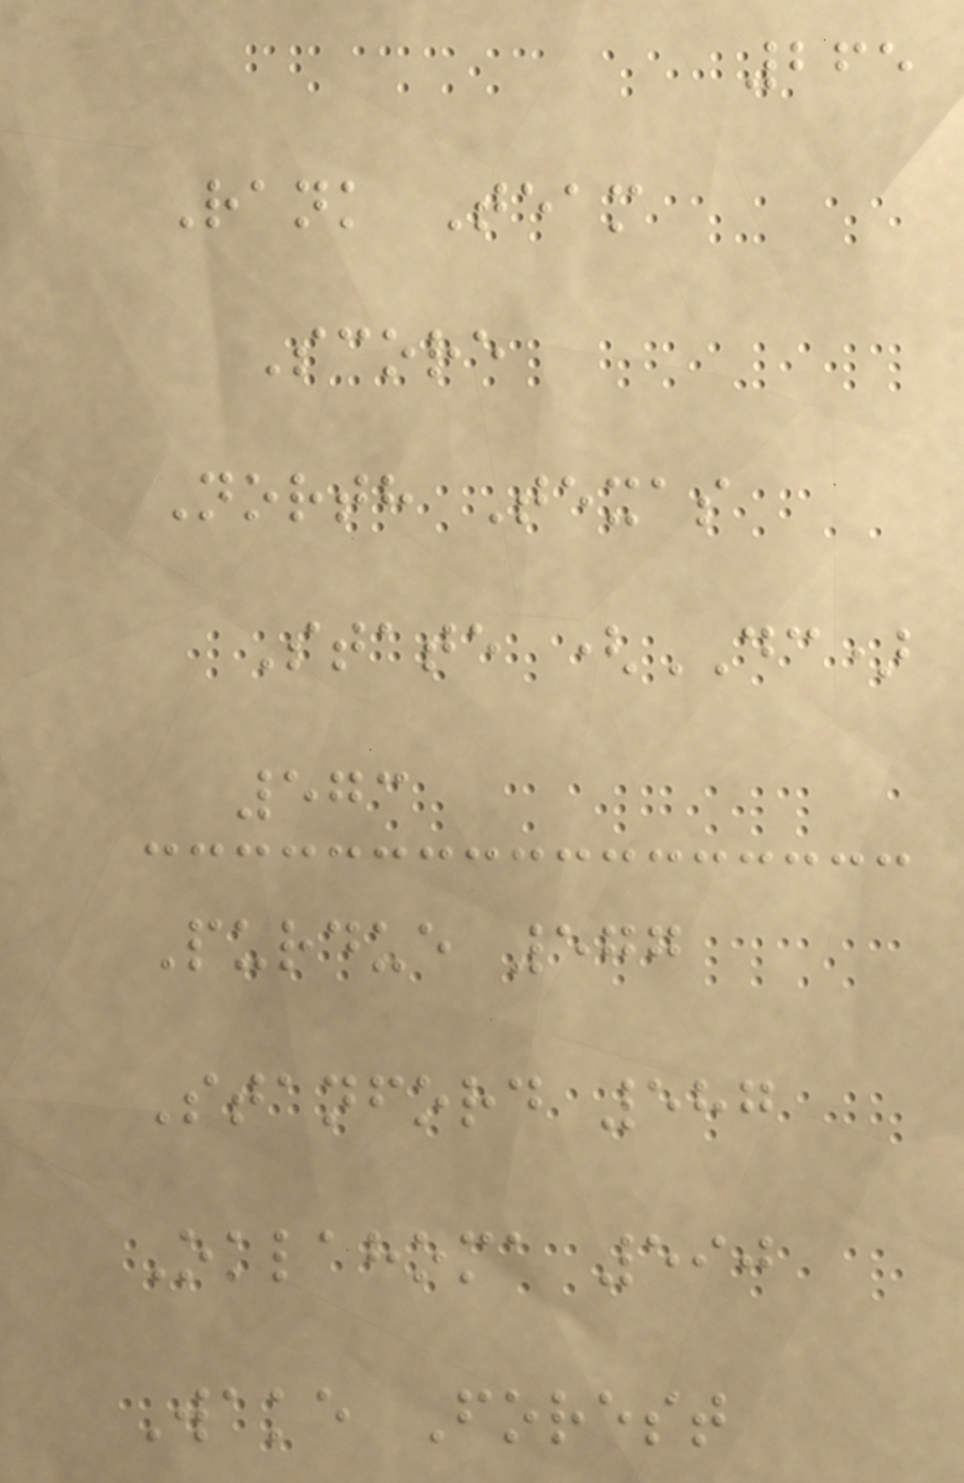265
Rank Team
Score
North Texas
State (DC)
573
Purdue 577
Stanford 587
Oklahoma 590
Wake Forest
